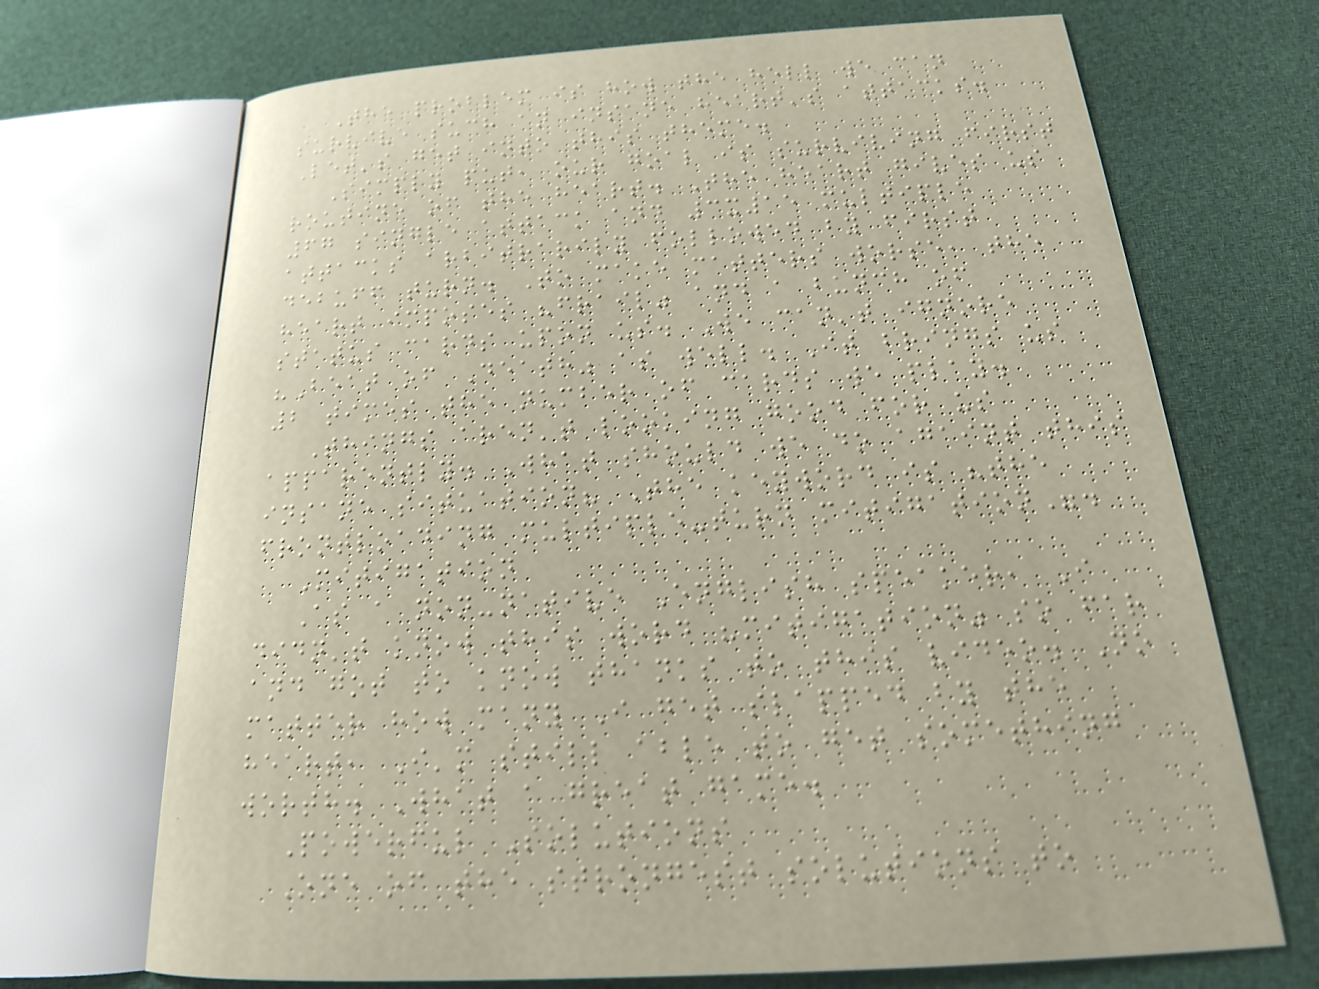The problem is how the hell we can
survive such an insane heart's attacks.
Let's get into this theme.
Simply put, our goal is surviving first
routine of the heart. The heart gives us
67 single attack and 3x15 multiple
attacks arbitrarily followed by first
debuff turn. To make matters worse, the
heart imposes "frail" and a bunch of
status cards upon us. We can't ignore
"Beat of Death" as well. It brings us
2 times the number of cards we play.
Things aren't looking good for us
apparently. What should we do againt this
insane situation? The keyword is "the
frontloading multiple-turn mitigation".
Mitigation
As a non-native English speaker, I
didn't know this word "mitigation" so far
and got to know thanks to this video. No
matter how many I get slapped by the
heart, I'm still able to get something
worth. What a great game.
Powerful Solutions
One of the strongest solutions to
